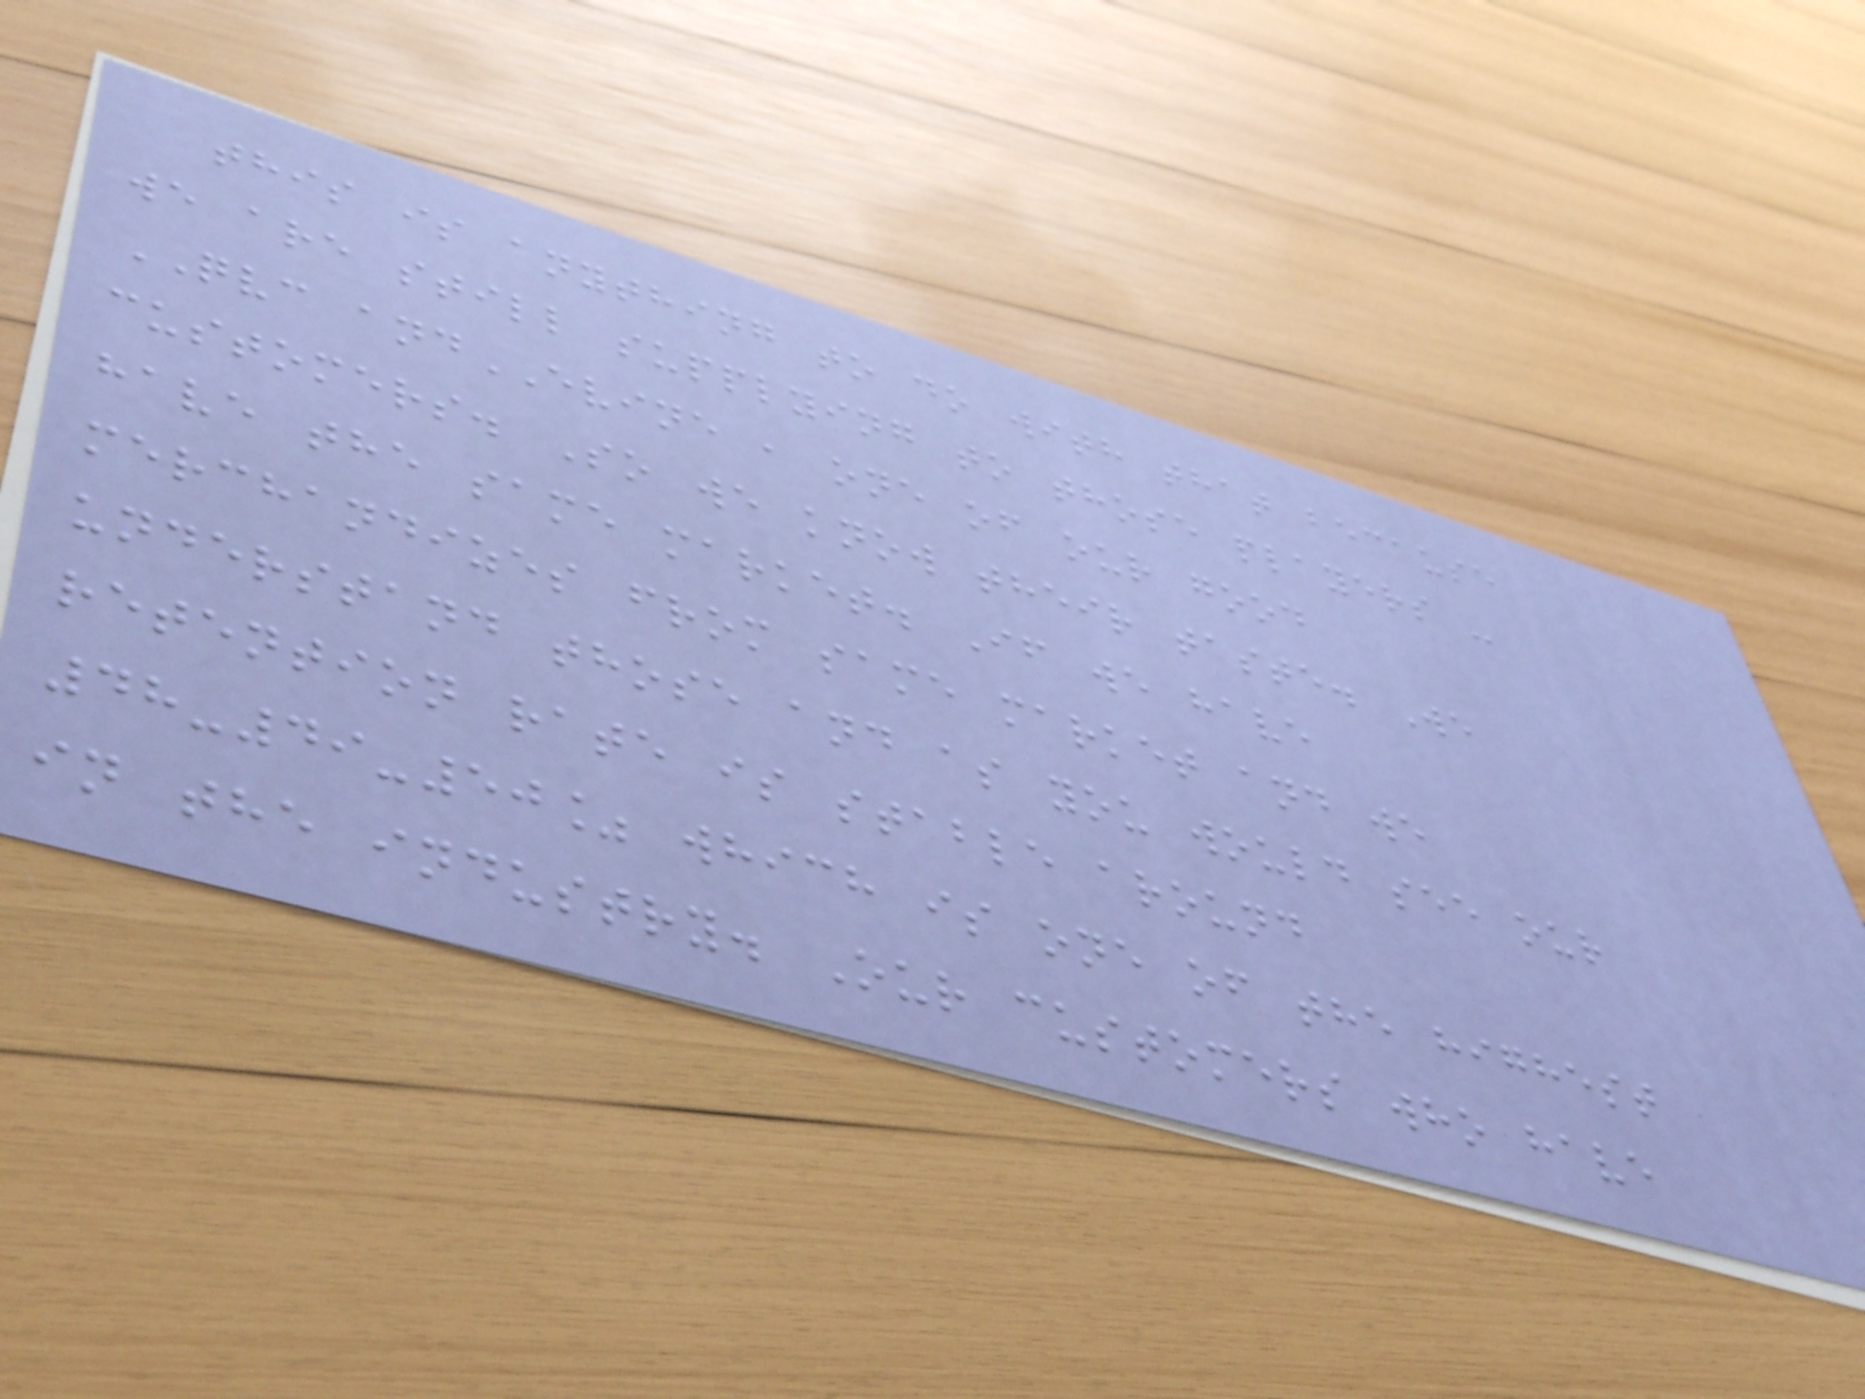this is anything to do with that because
we are still supplying to those players -
QVC andEVINE , one of our good
customers. So we know their taste. We
have the same market. If we have
merchandizes from same market and we
understand those and as you would see our
retention rate is stable around
48-49-50% which is one of the highest
in the industry. Our customers who have
